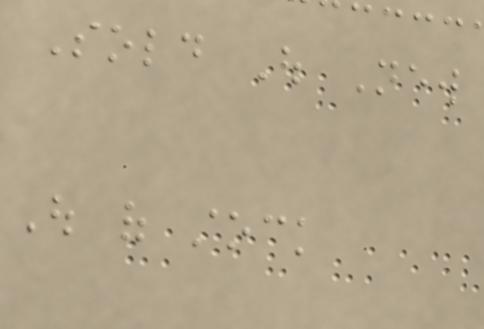Sold Out New
Out of stock
